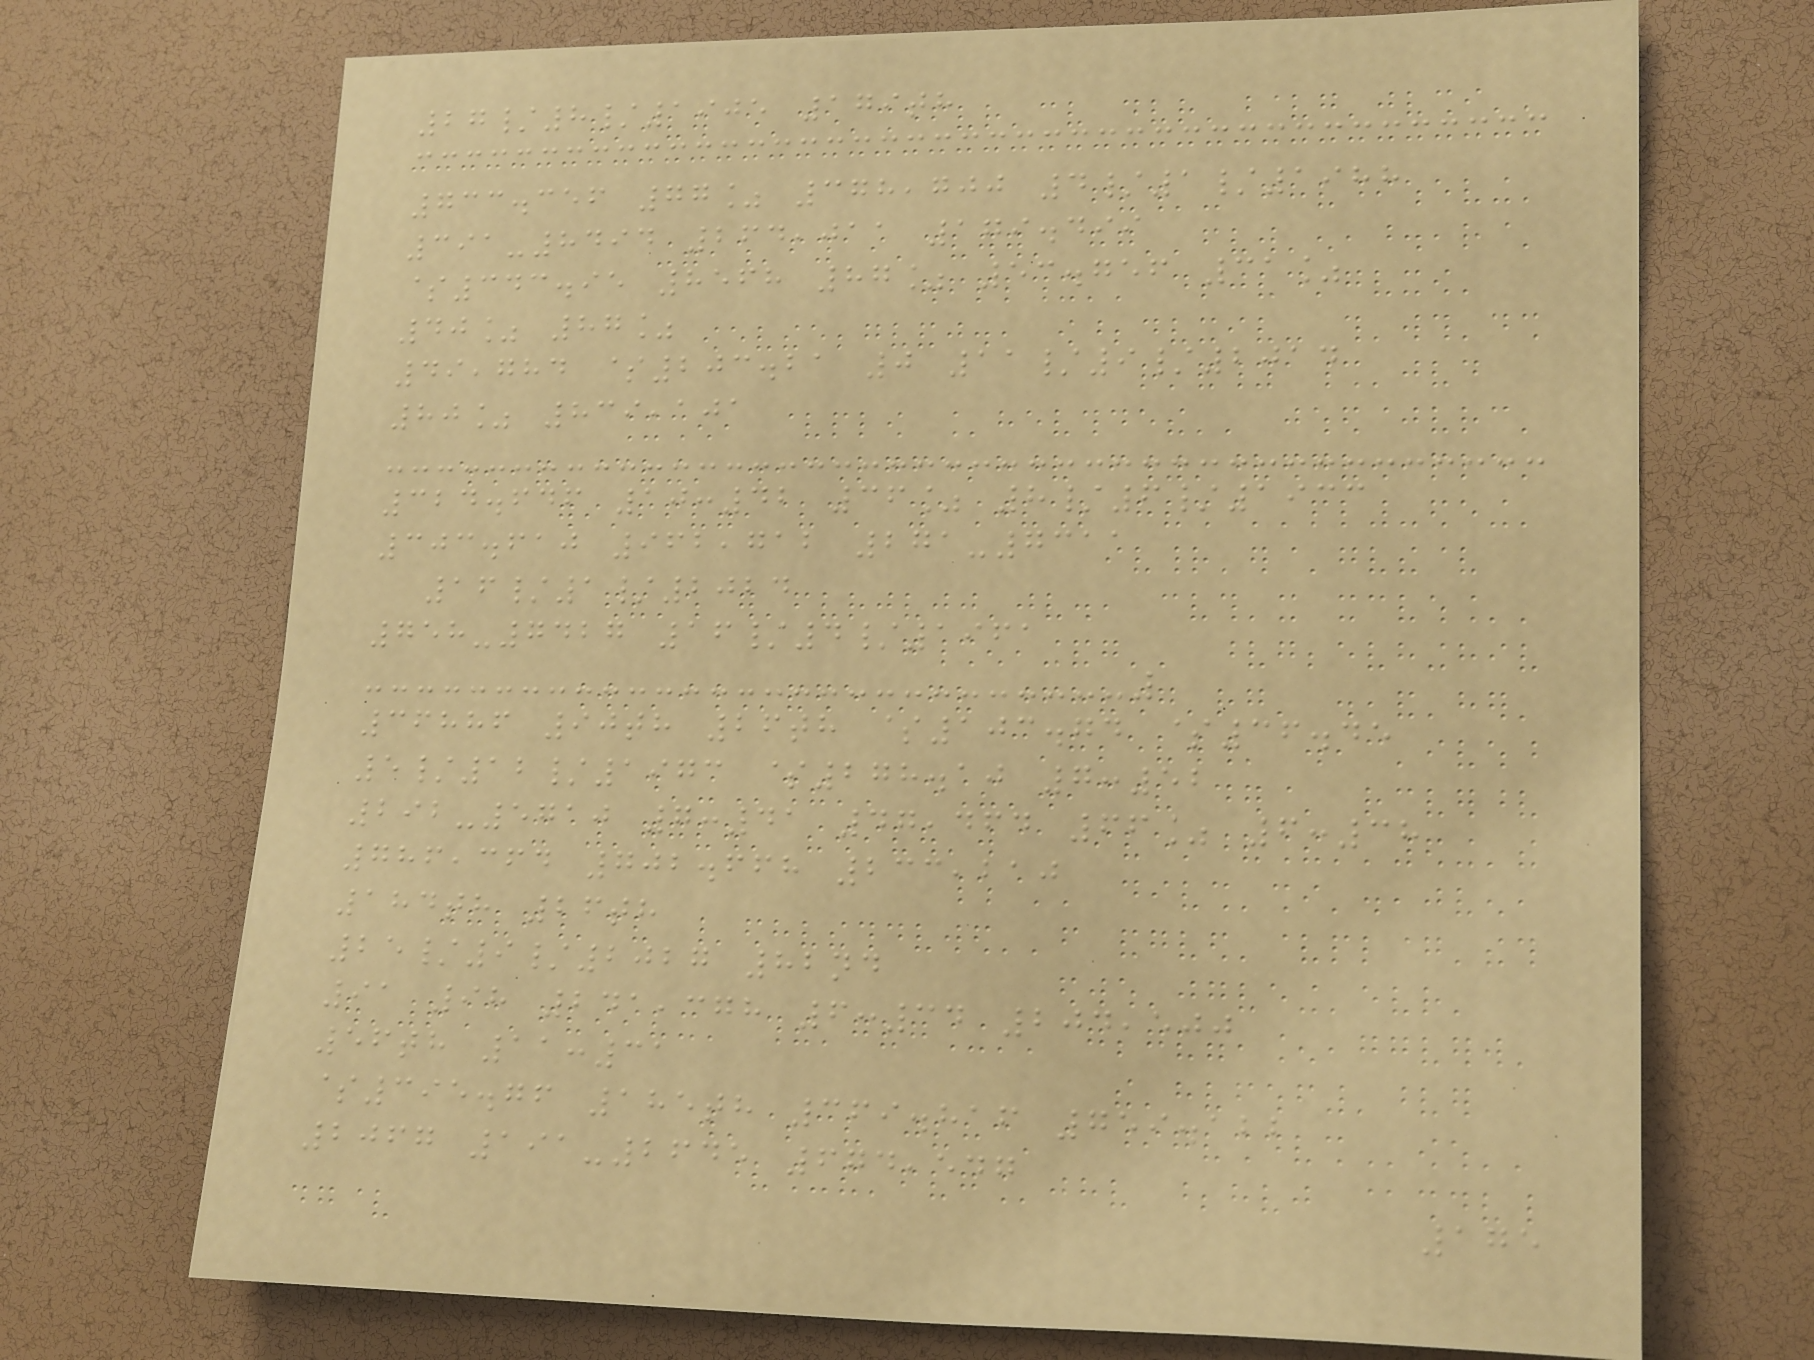27/8/1905 179th
733.356 77% 378,700 4/1/1988
391-8494 264,011 179.499
$343.95 8568 87% 53.756 31%
40% 87%
49,784 $203.21 0 11/9/2014
80% 839,101
324.646 10:42 36% 8/6/1933
303.610 962,712 271-7311
16/1/2024
758-7427 16/4/1961
36886 90th 26th $103.74 $36.45
5/12/1973 $278.10 7:52
292-5710 7:41 47,464 66% 6:38
786,364 702.668 233,210
184th 26th
25/9/2027 82nd
91 98 241,378 6:34 204,500
56th 11:31
$395.76 185th 369.816 759.122
2067 191-2645 674,547
175
